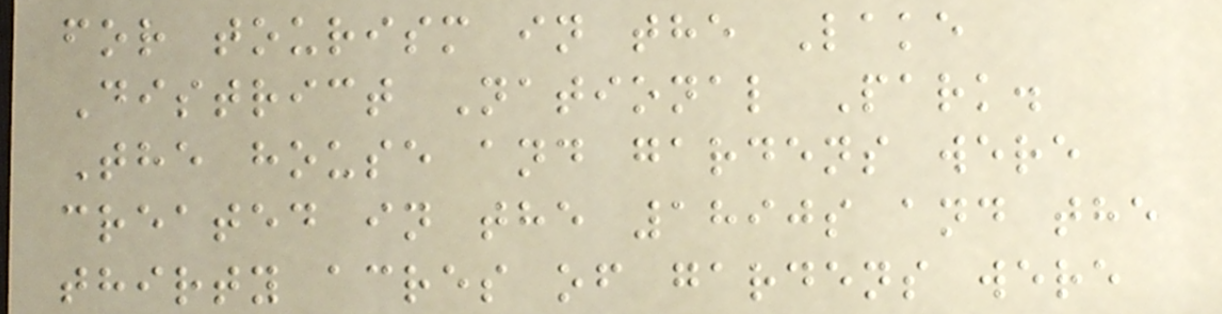for tourism in the Lake
District National Park.
The house and gardens were
created in the 1890s and the
thirty acres of gardens were
